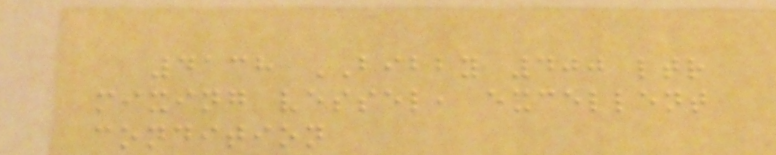4138 BIBBY 400 ltr
mixing vessel, excellent
condition
